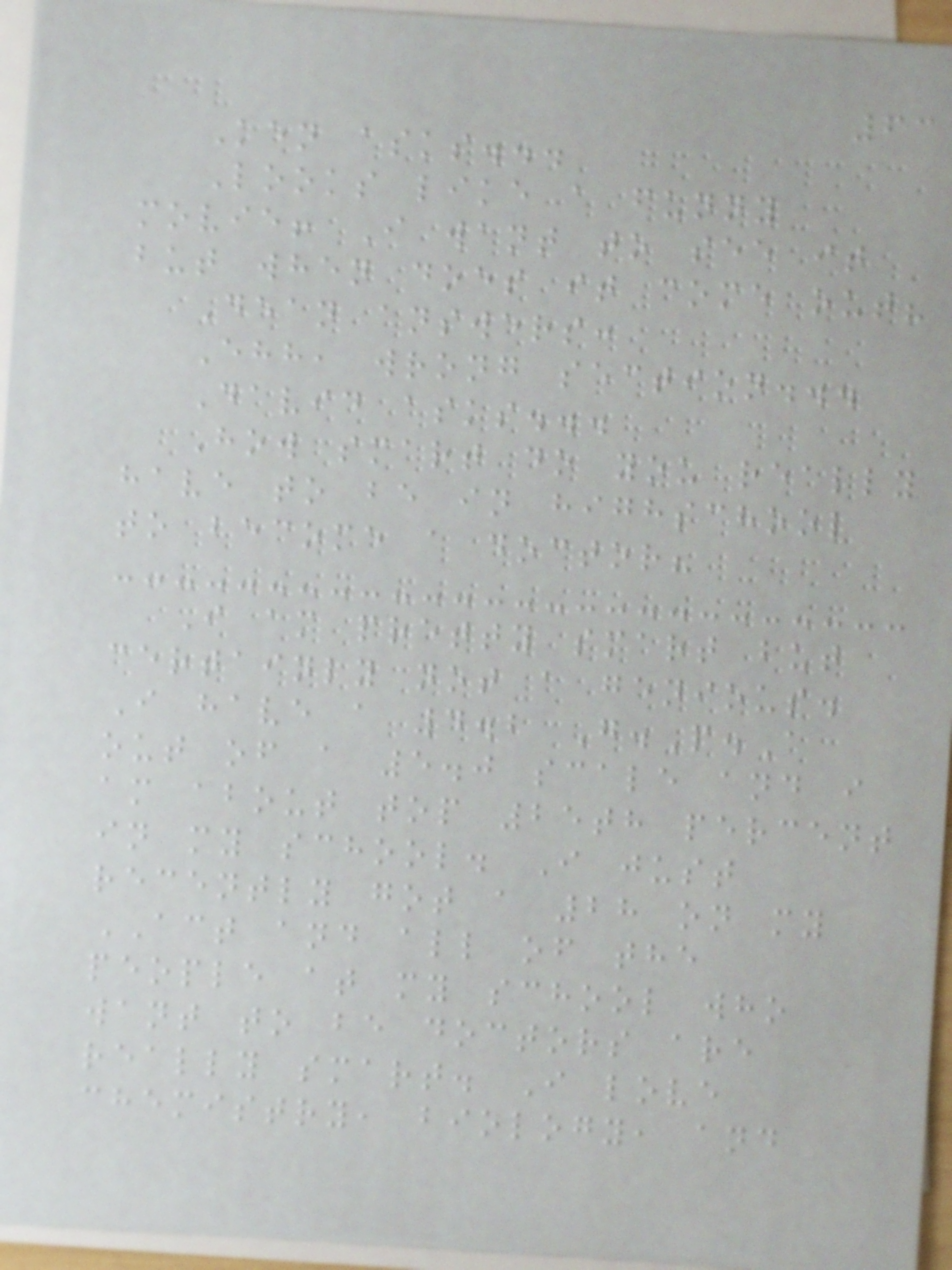63
Ken asks...
Looks like a funny
movie! I want to see it
but when does it come out?
Dean answers:
Ehh, wrong section...
David asks...
How smart do you really
have to be in highschool
to become a doctor?
I am pretty smart but
certainly not a genious.
I have a 4.2 G.P.A
out of a 5.0 scale and i
am about top 25th percent
in my school. I just
recently got a 28 on my
ACT and all of the
people at my school who
want to be doctors are
really smart. I love
chemistry, biology, and
